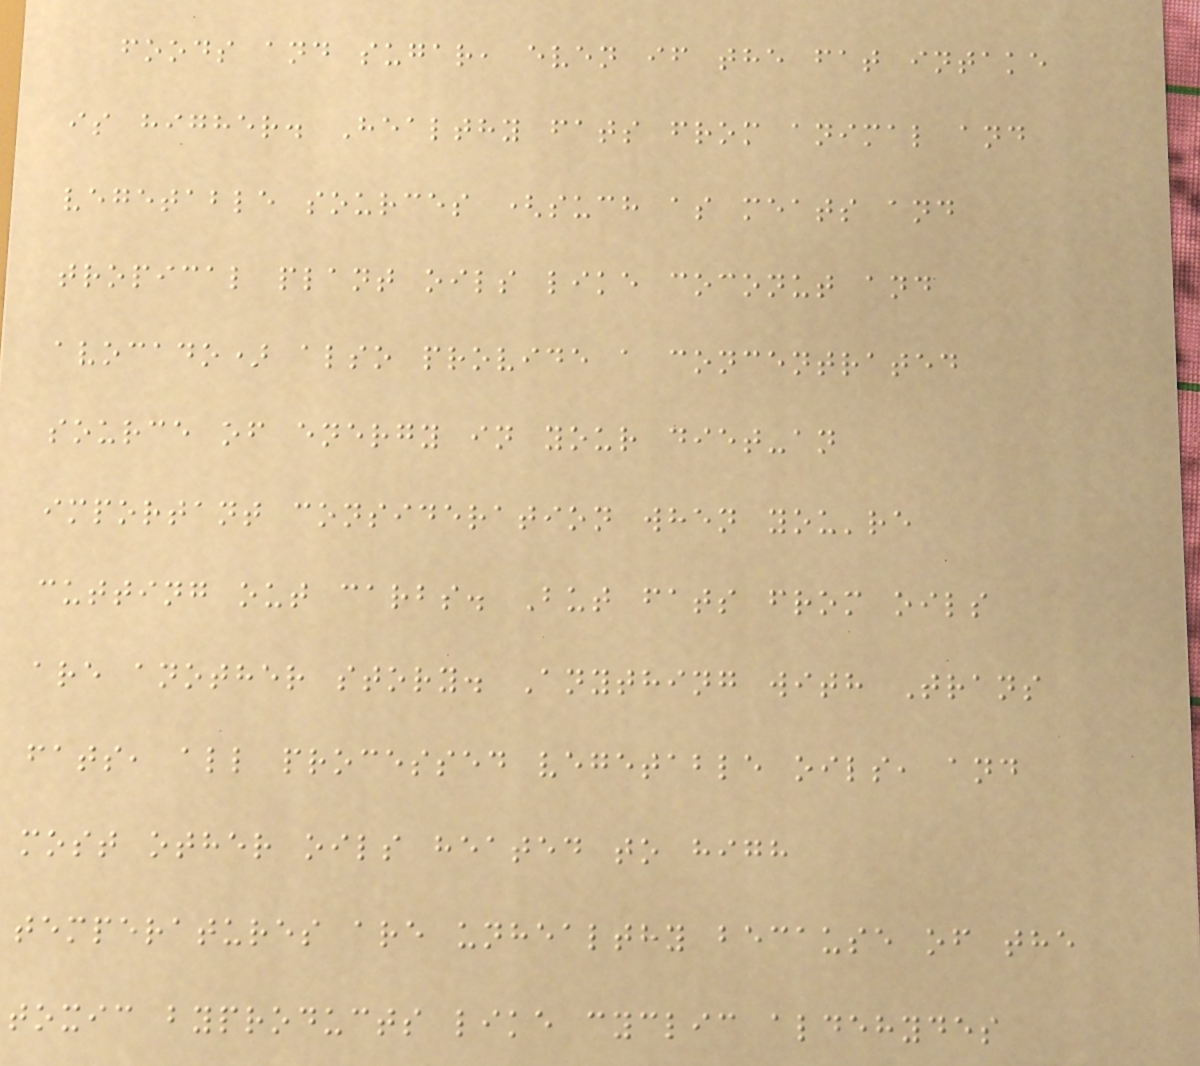foods and sugar, even if the fat intake
is higher. Healthy fats from animal and
vegetable sources (such as meats and
tropical plant oils like coconut and
avocado) also provide a concentrated
source of energy in your diet-an
important consideration when you're
cutting out carbs. But fats from oils
are another story. Anything with Trans
fats, all processed vegetable oils, and
most other oils heated to high
temperatures are unhealthy because of the
toxic byproducts like cyclic aldehydes
